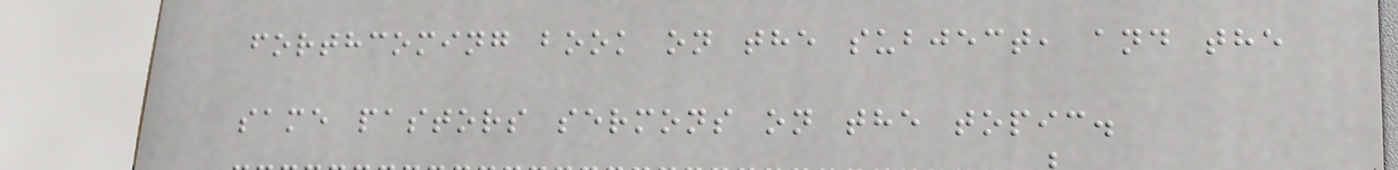forthcoming book on the subject, and the
same pastors sermons on the topic.
